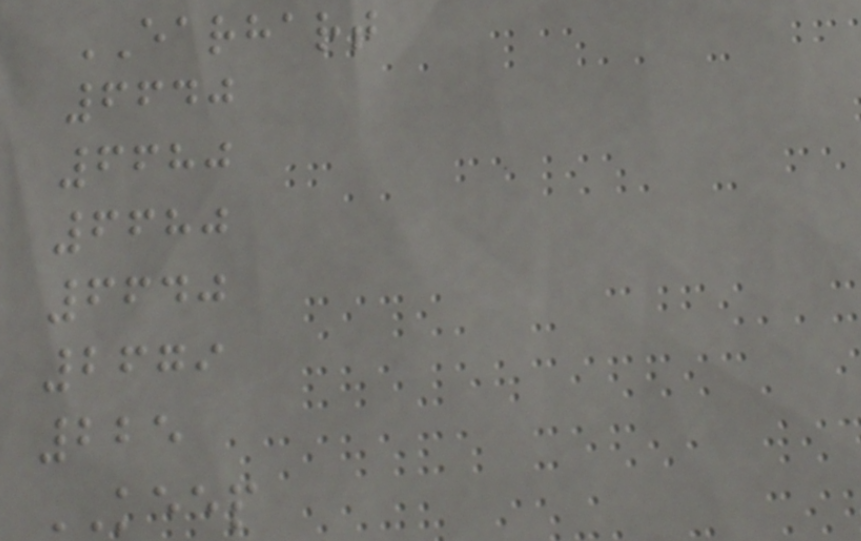EARHART
6640
6680
6680
6640
2679
225
KEEP
